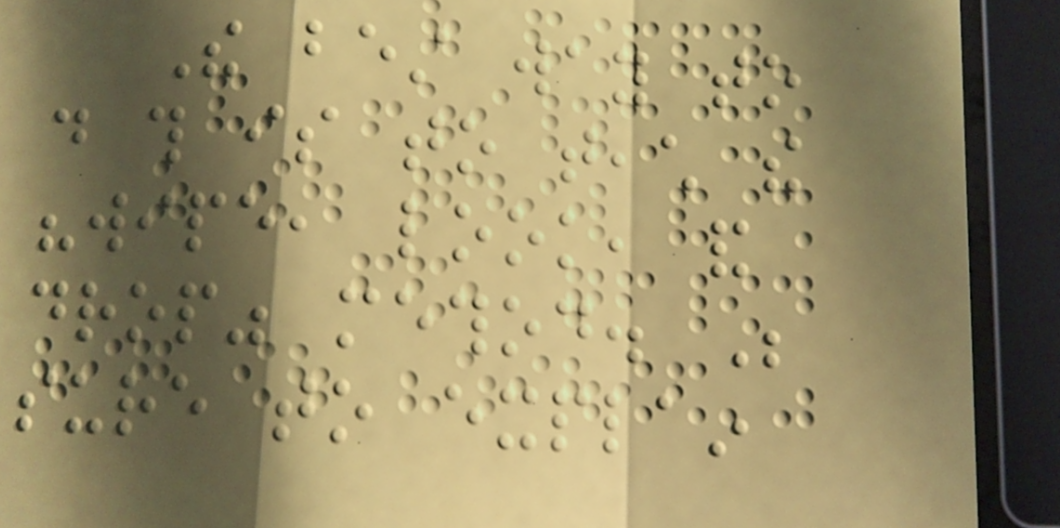The best way to
do this is to teach the
"wipe, look, and
drop" method. Be
sure to explain
